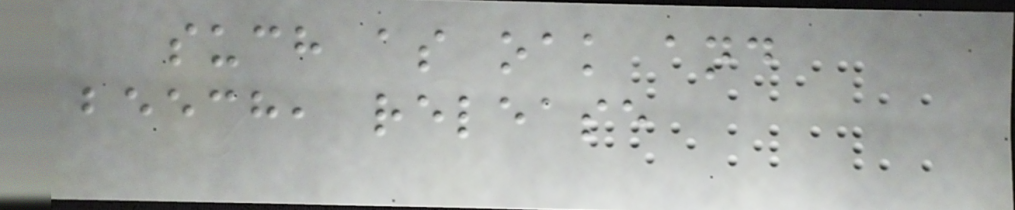such as oak and
beech, release
